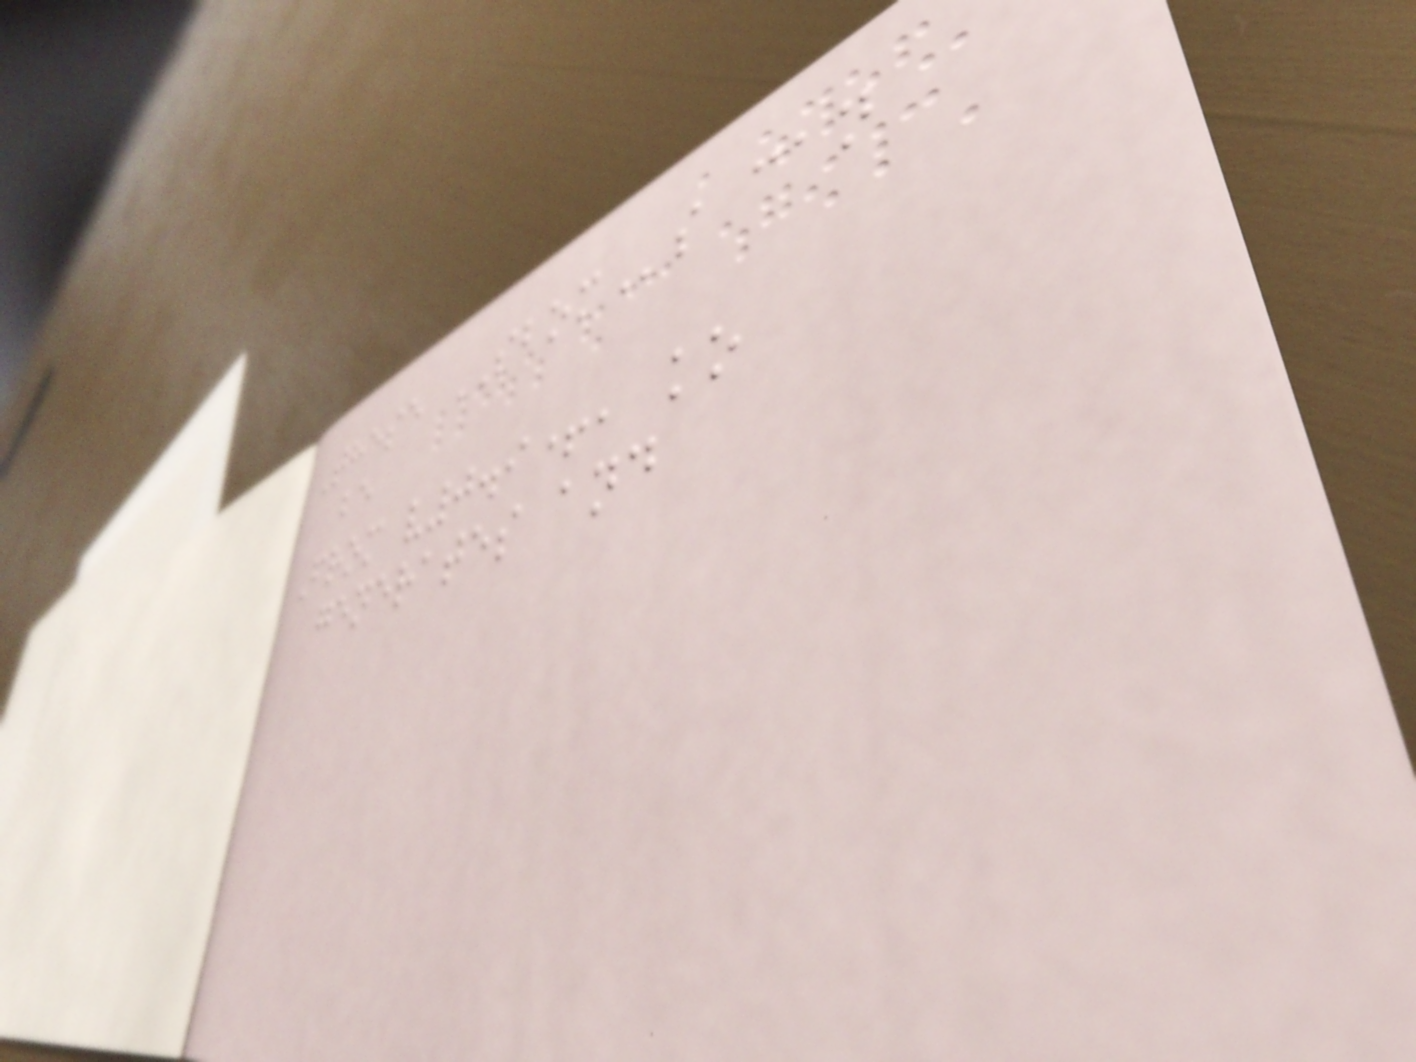These SBOMs can
be
From v0.9+, ko
generates and
